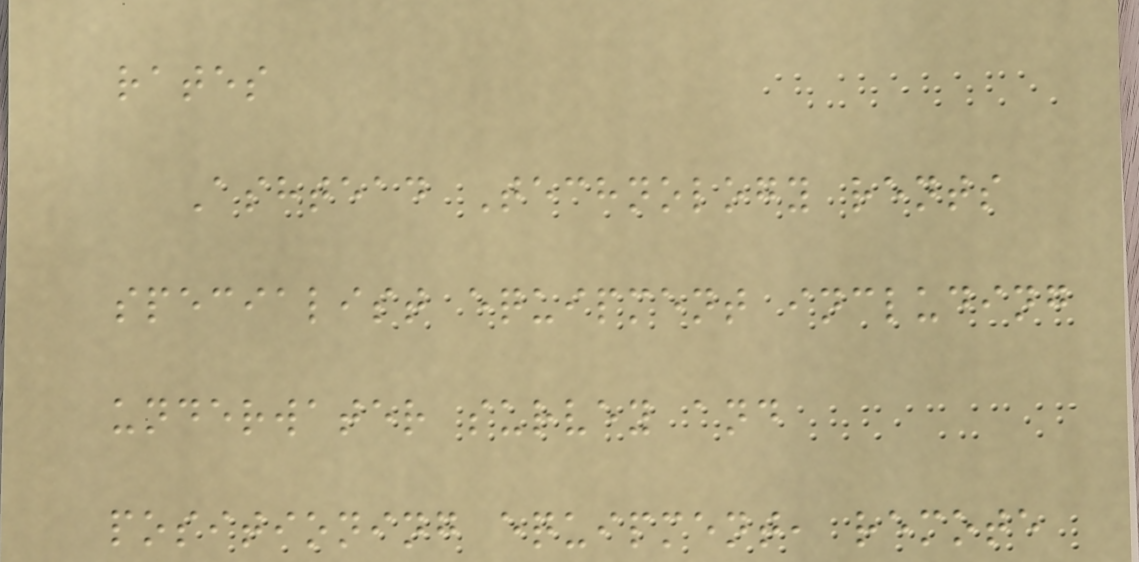rates
Ashtead Technology rents
specialist equipment including
underwater survey and
positioning equipment, remote
